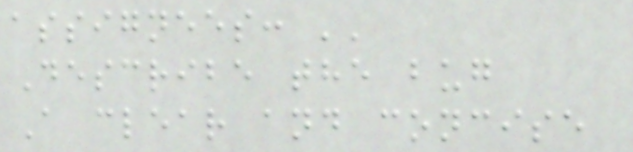assignees: ''
Describe the bug
A clear and concise
